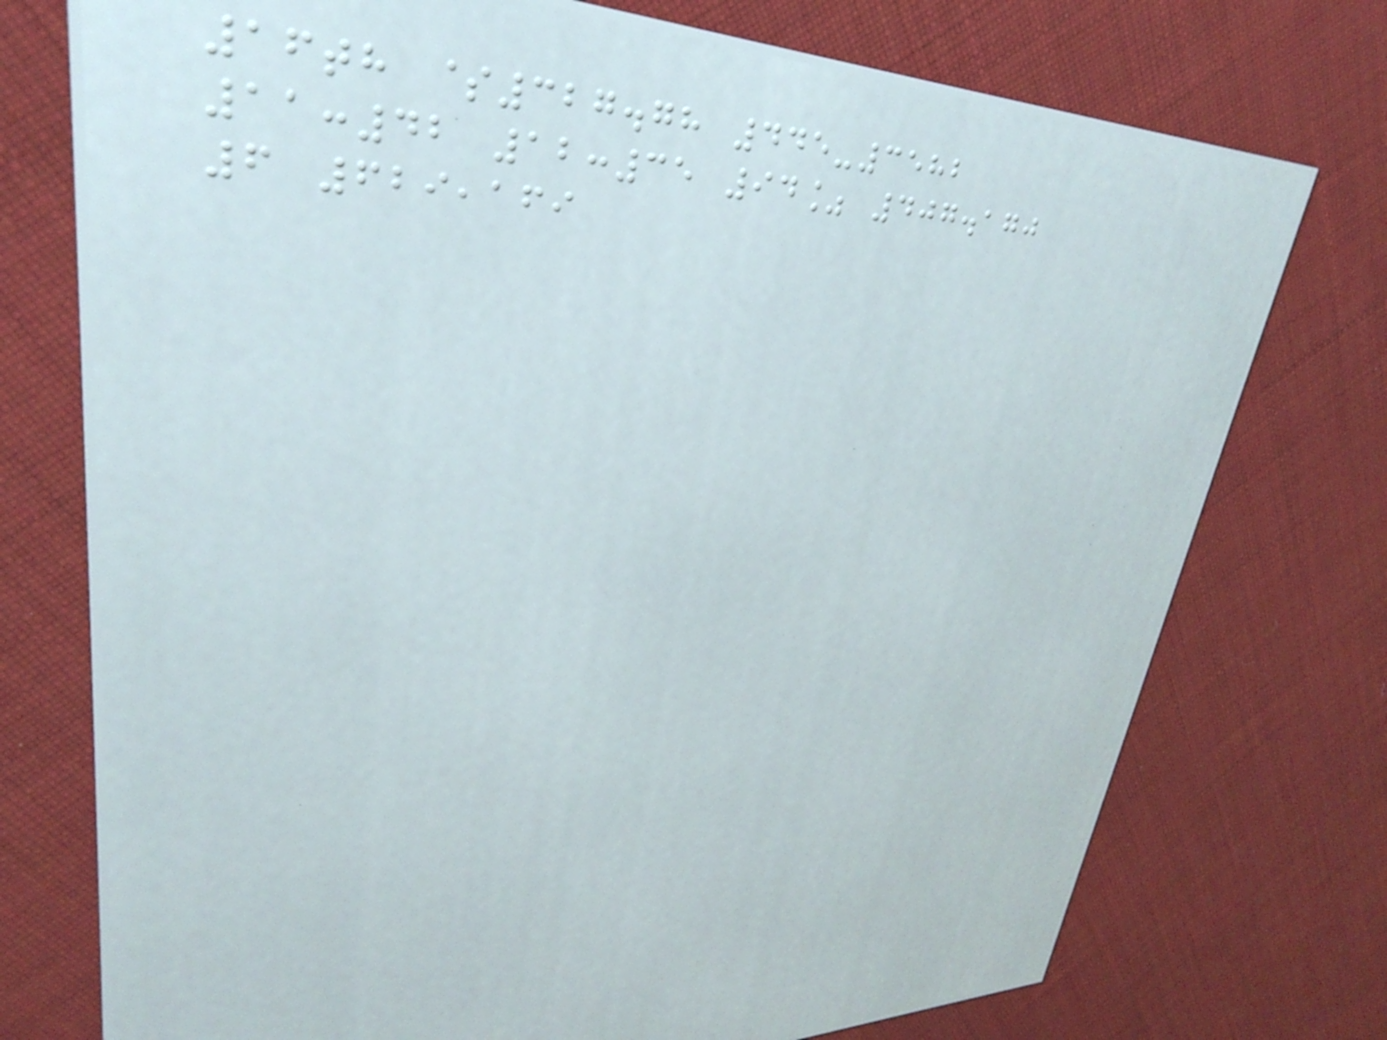16th $327.78 445-3582
11:42 12:35 94% 407.170
6 629,169
